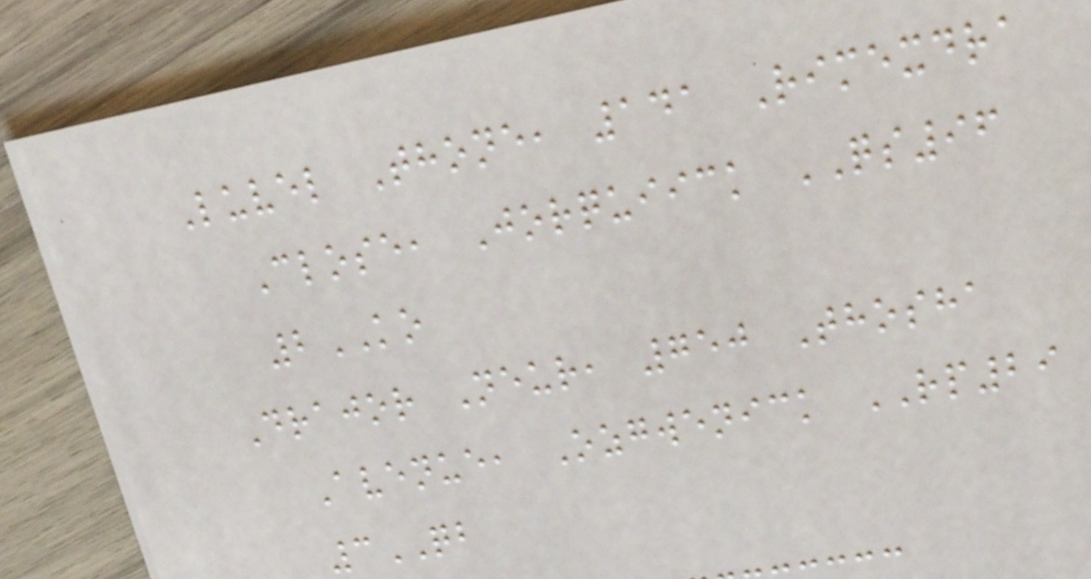Luvel Thone, 141 Rimexdra
Close, Jorquiick QS96
2KO
Drajor Neur, 750 Thosha
Avenue, Ozgwenick RP29
3QB
